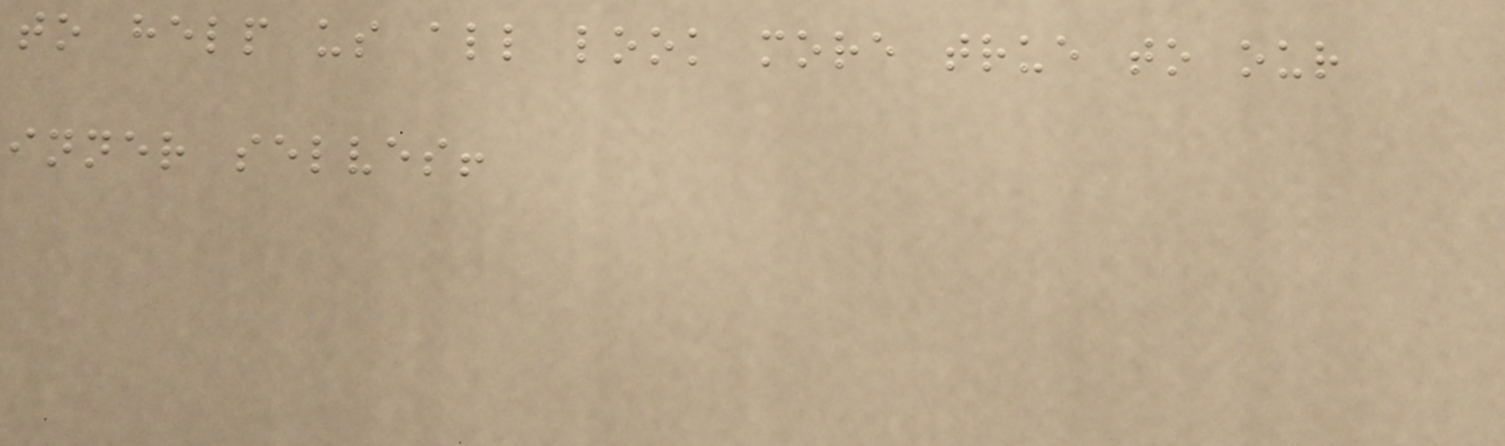to help us all look more true to our
inner selves!
